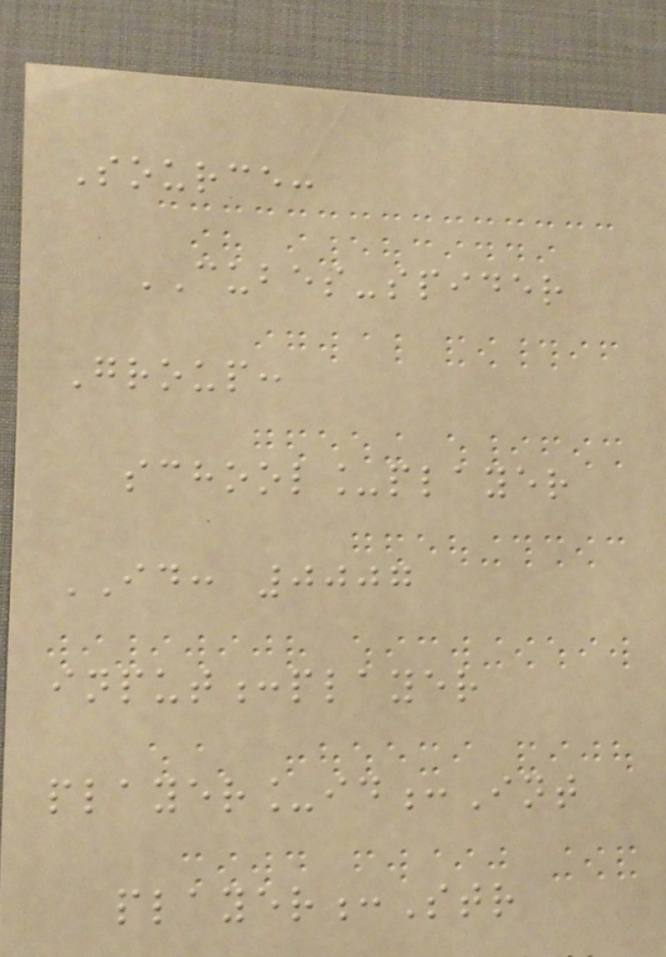Source:
CUBES-spider
Group:
school_player
ID: 0007
input:player
player_id:Int
player:Str
